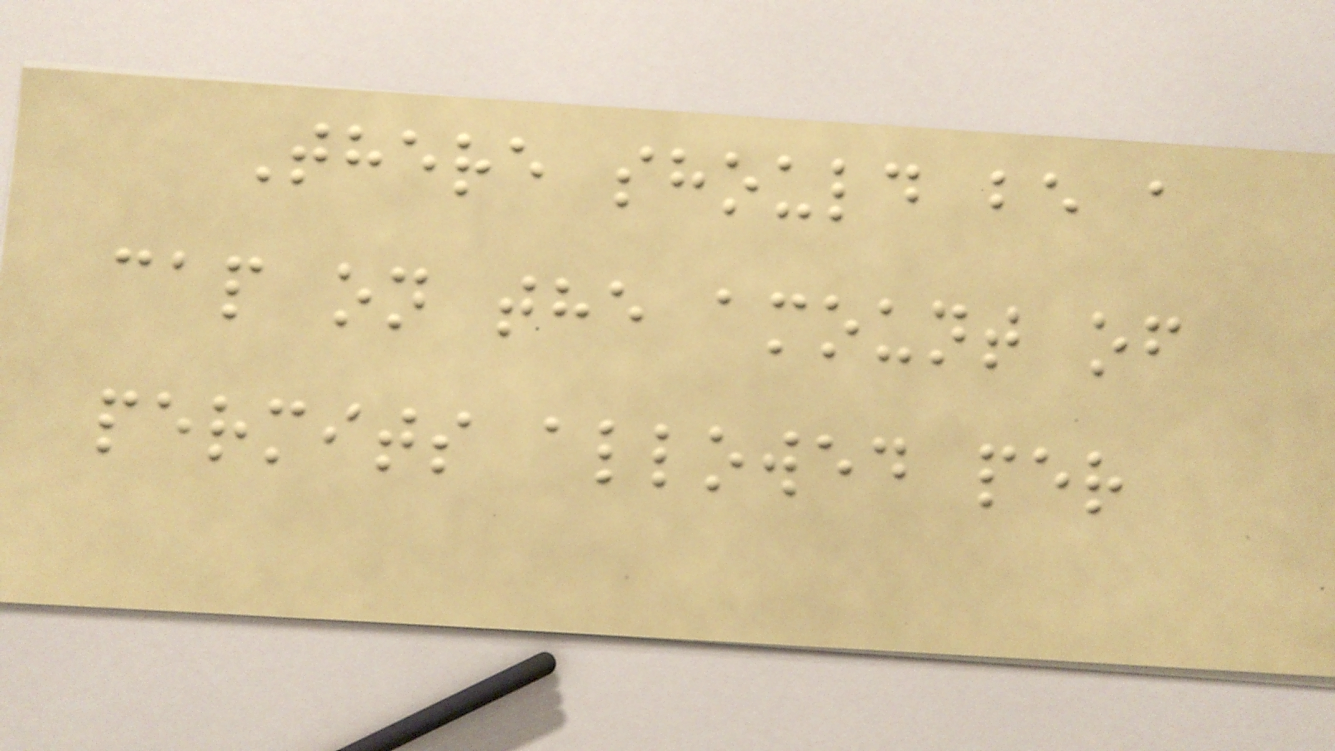There should be a
cap on the amount of
permits allowed per
